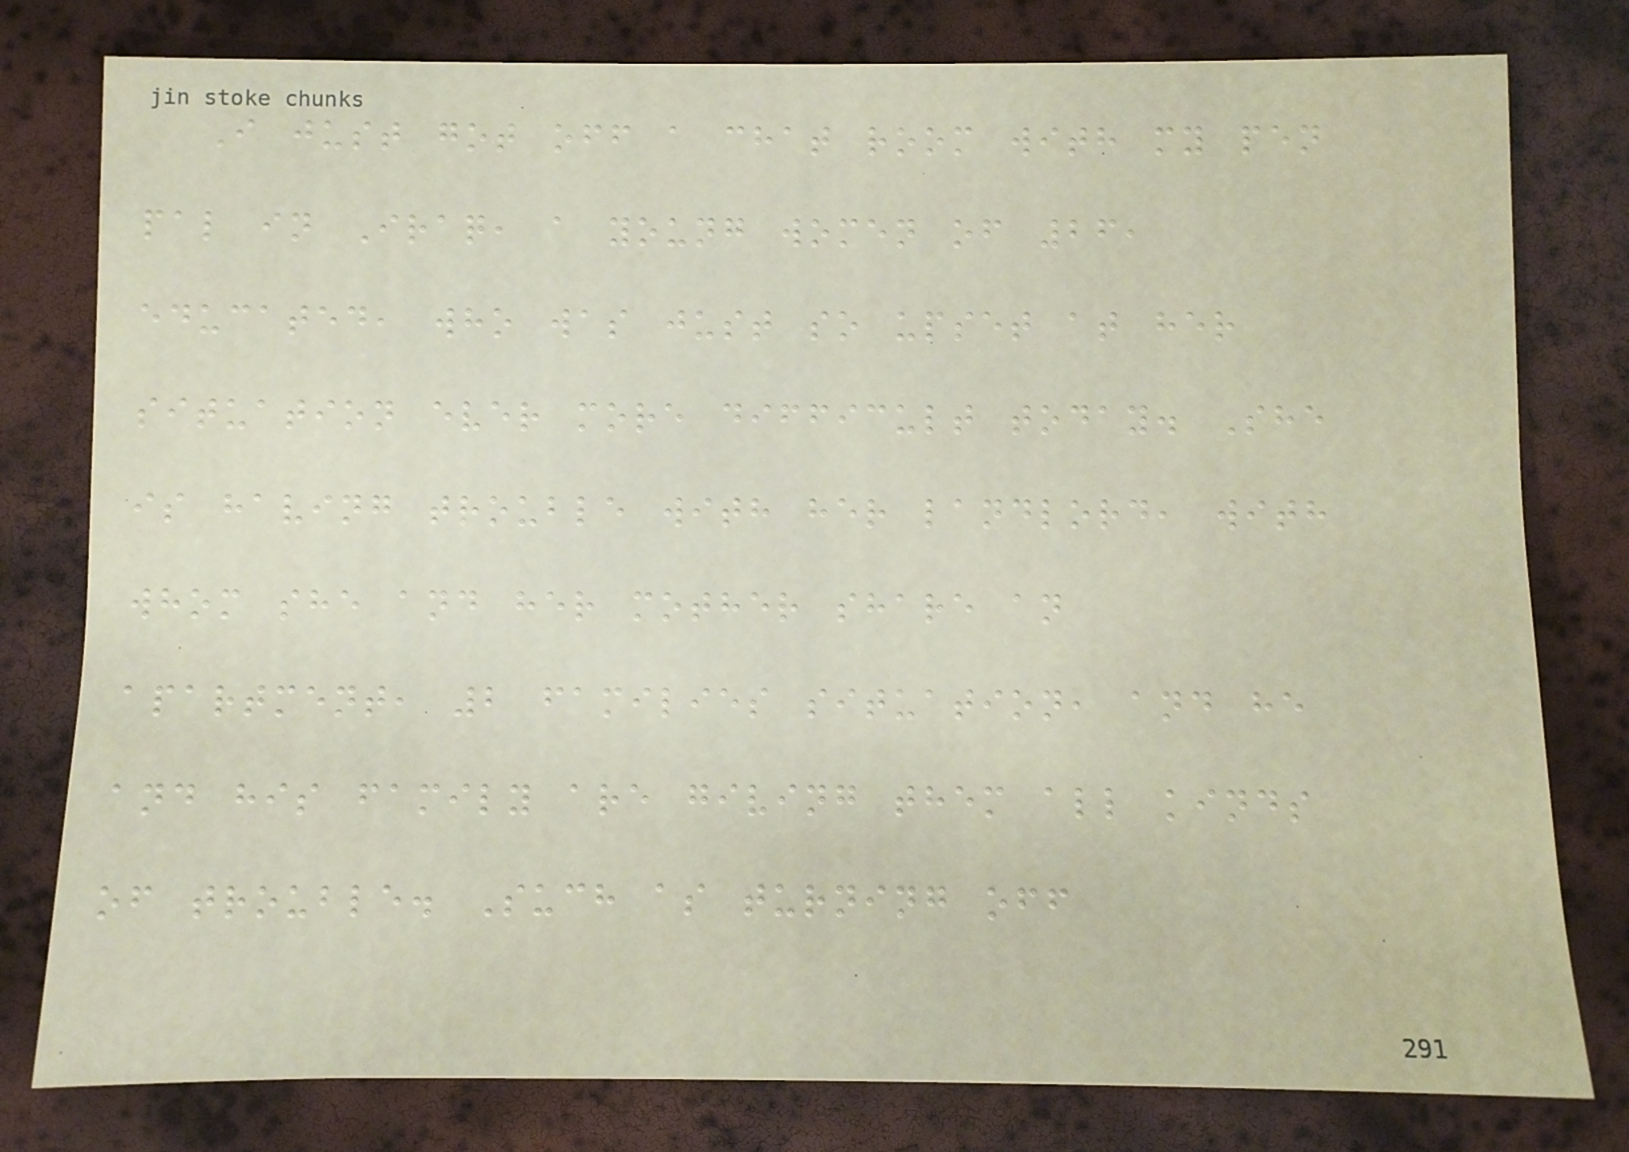I just got off a chat room with my pen
pal in Iraq, a young women of 26,
educated, who was just so upset at her
situation ever more difficult today. She
is having trouble with her landlord, with
whom she and her mother share an
apartment, 2 families situation, and he
and his family are giving them all kinds
of trouble. Such as turning off
